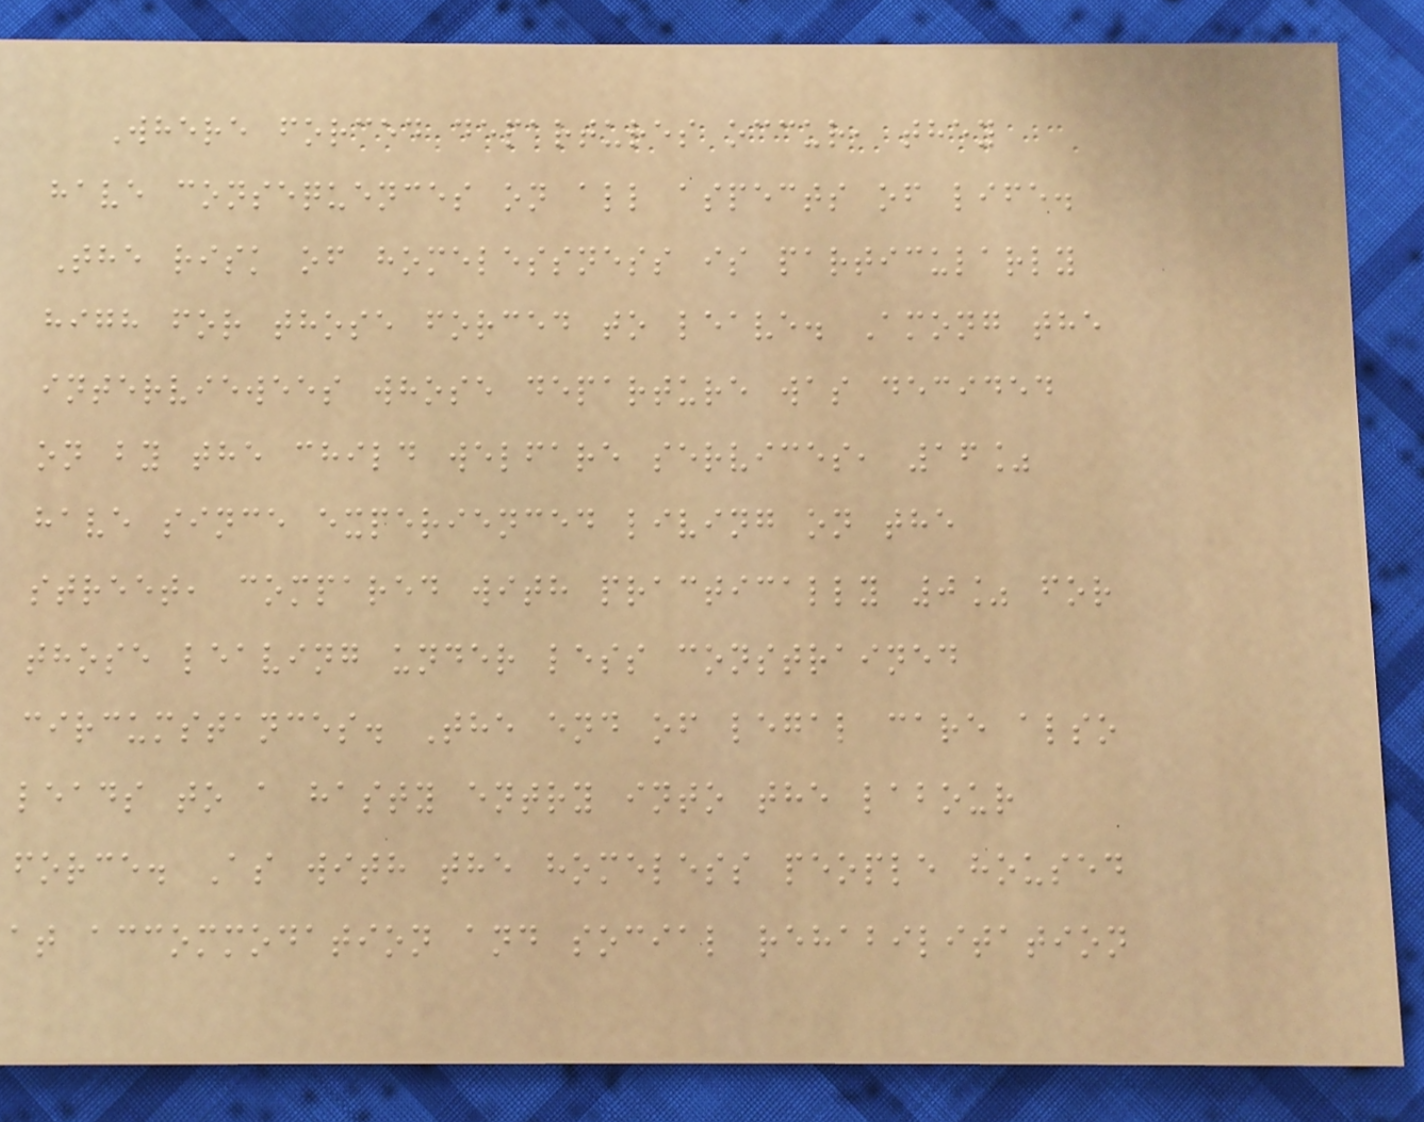Where forced departures occur, they
have consequences on all aspects of life.
The risk of homelessness is particularly
high for those forced to leave. Among the
interviewees whose departure was decided
on by the child welfare services, 16%
have since experienced living on the
street, compared with practically 0% for
those leaving under less constrained
circumstances. The end of legal care also
leads to a hasty entry into the labour
force. As with the homeless people housed
at accommodation and social rehabilitation
